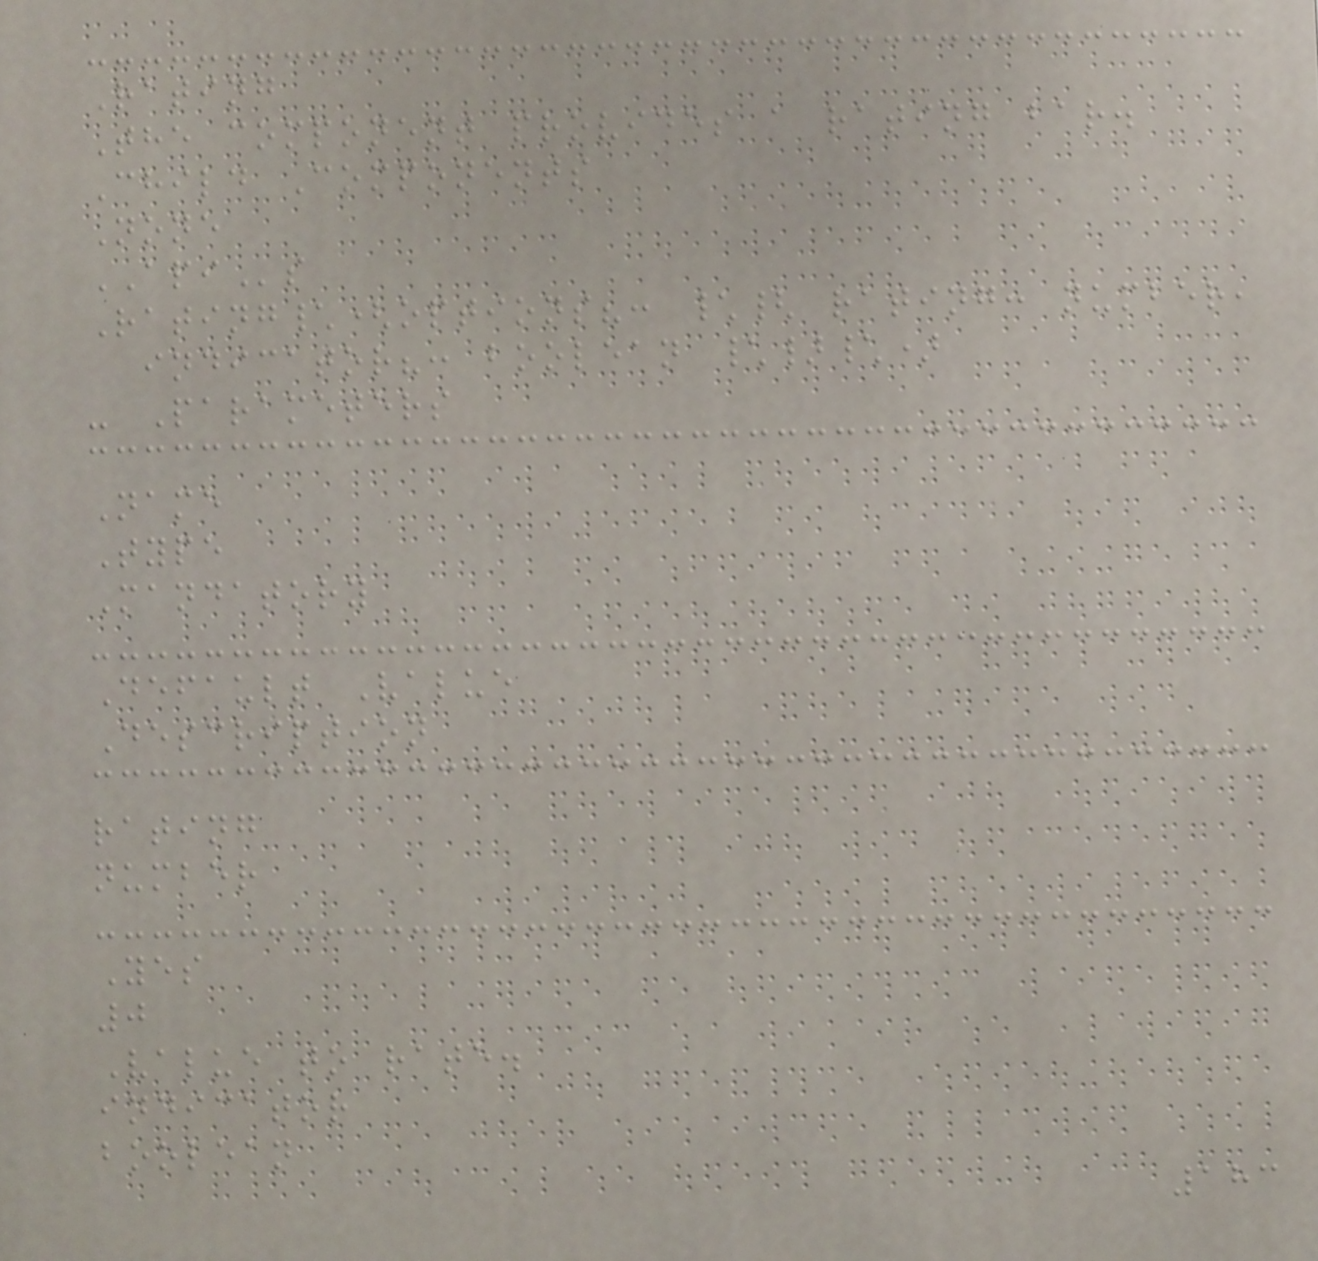Rating
The component provides a rating bar.
Child Components
None
APIs
Rating\(options?: \{ rating: number,
indicator?: boolean \}\)
- Parameters
Name
Type
Mandatory
Default Value
Description
rating
number
Yes
0
Value to rate.
indicator
boolean
183
